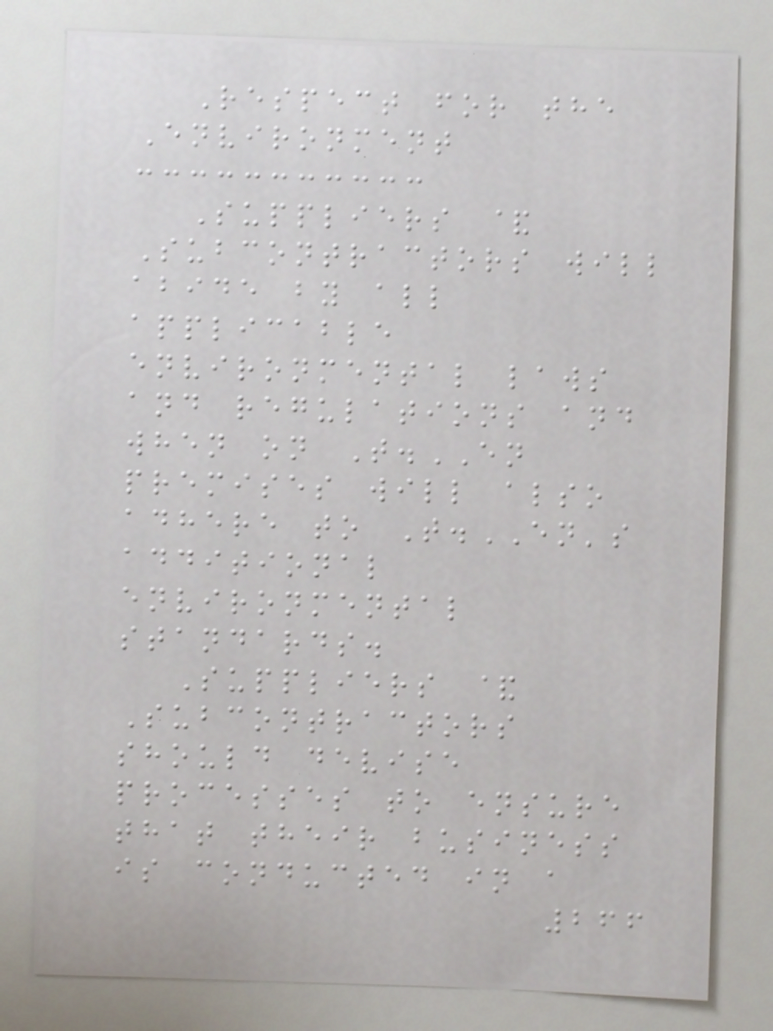Respect for the
Environment
Suppliers &
Subcontractors will
abide by all
applicable
environmental laws
and regulations and
when on T.EN
premises will also
adhere to T.EN's
additional
environmental
standards.
Suppliers &
Subcontractors
should devise
processes to ensure
that their business
is conducted in a
266
